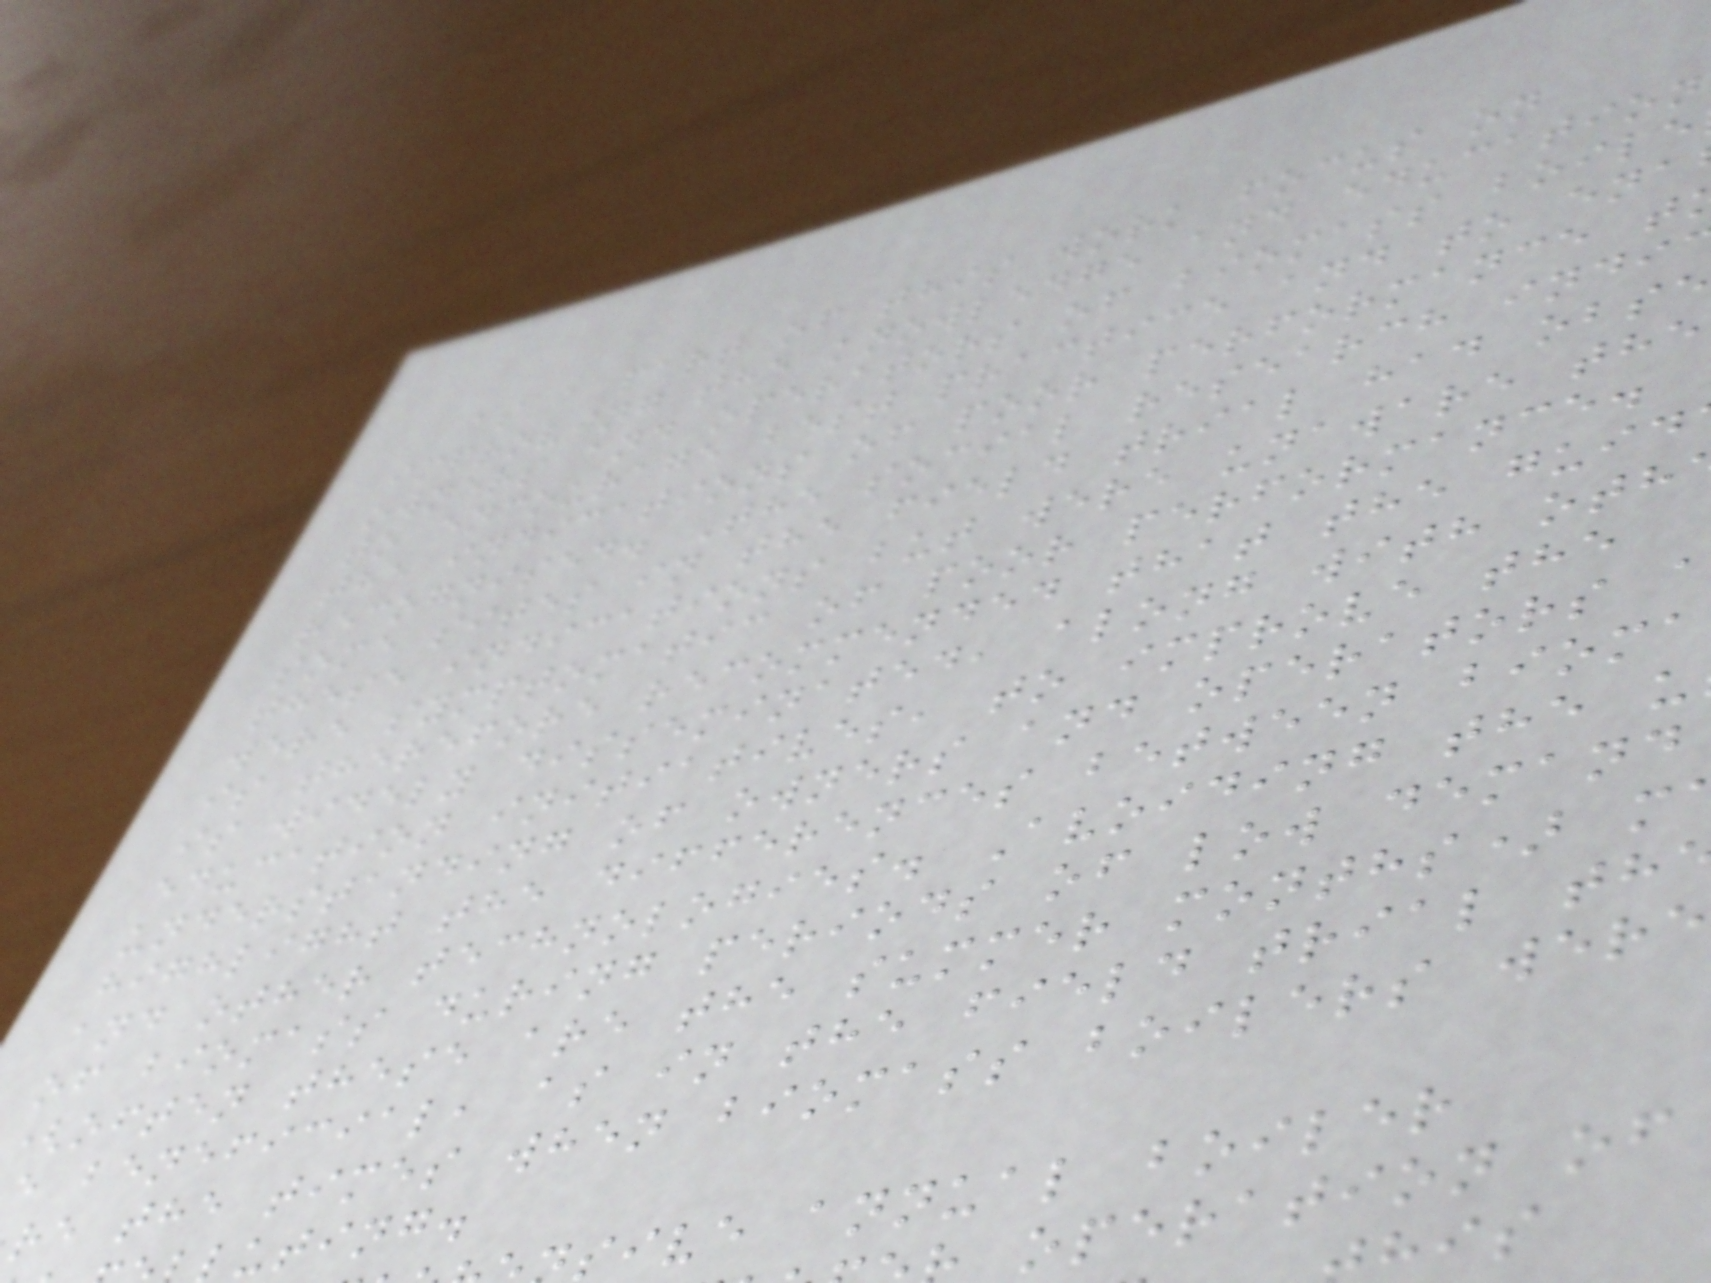as a part of this work focus on
improving the knowledge and education
owners and operators of biomass boile
to encourage best practice and to ena
the indications of poor performance t
recognised. The social research indi
some sites in the field trial had obse
these indications but were unaware the
were symptomatic of poor performance.
is therefore recommended that the guid
is widely disseminated, along with oth
education initiatives, to improve the
understanding of owners and operators a
highlight the differences between bioma
and other technologies. Avoiding the u
of biomass during periods of low demand
(often these are the summer months) m
e beneficial, as in the field trial th
re the times when biomass boilers were
uting.
sive annual boiler
operation of
